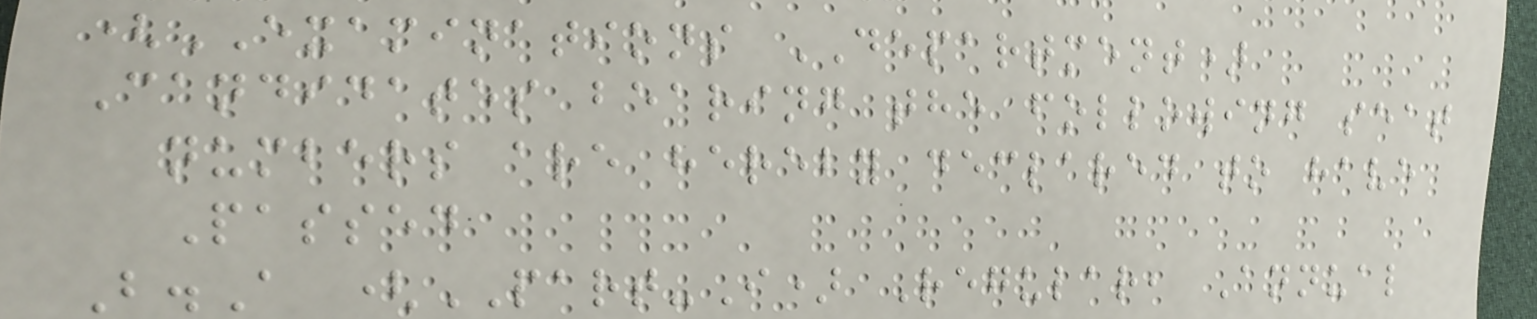(EXAMINATIONS DEPARTMENT)
Candidates bearing the following seat
numbers are hereby declared to have
Passed
B.A (PART-I) Regular, Annual
